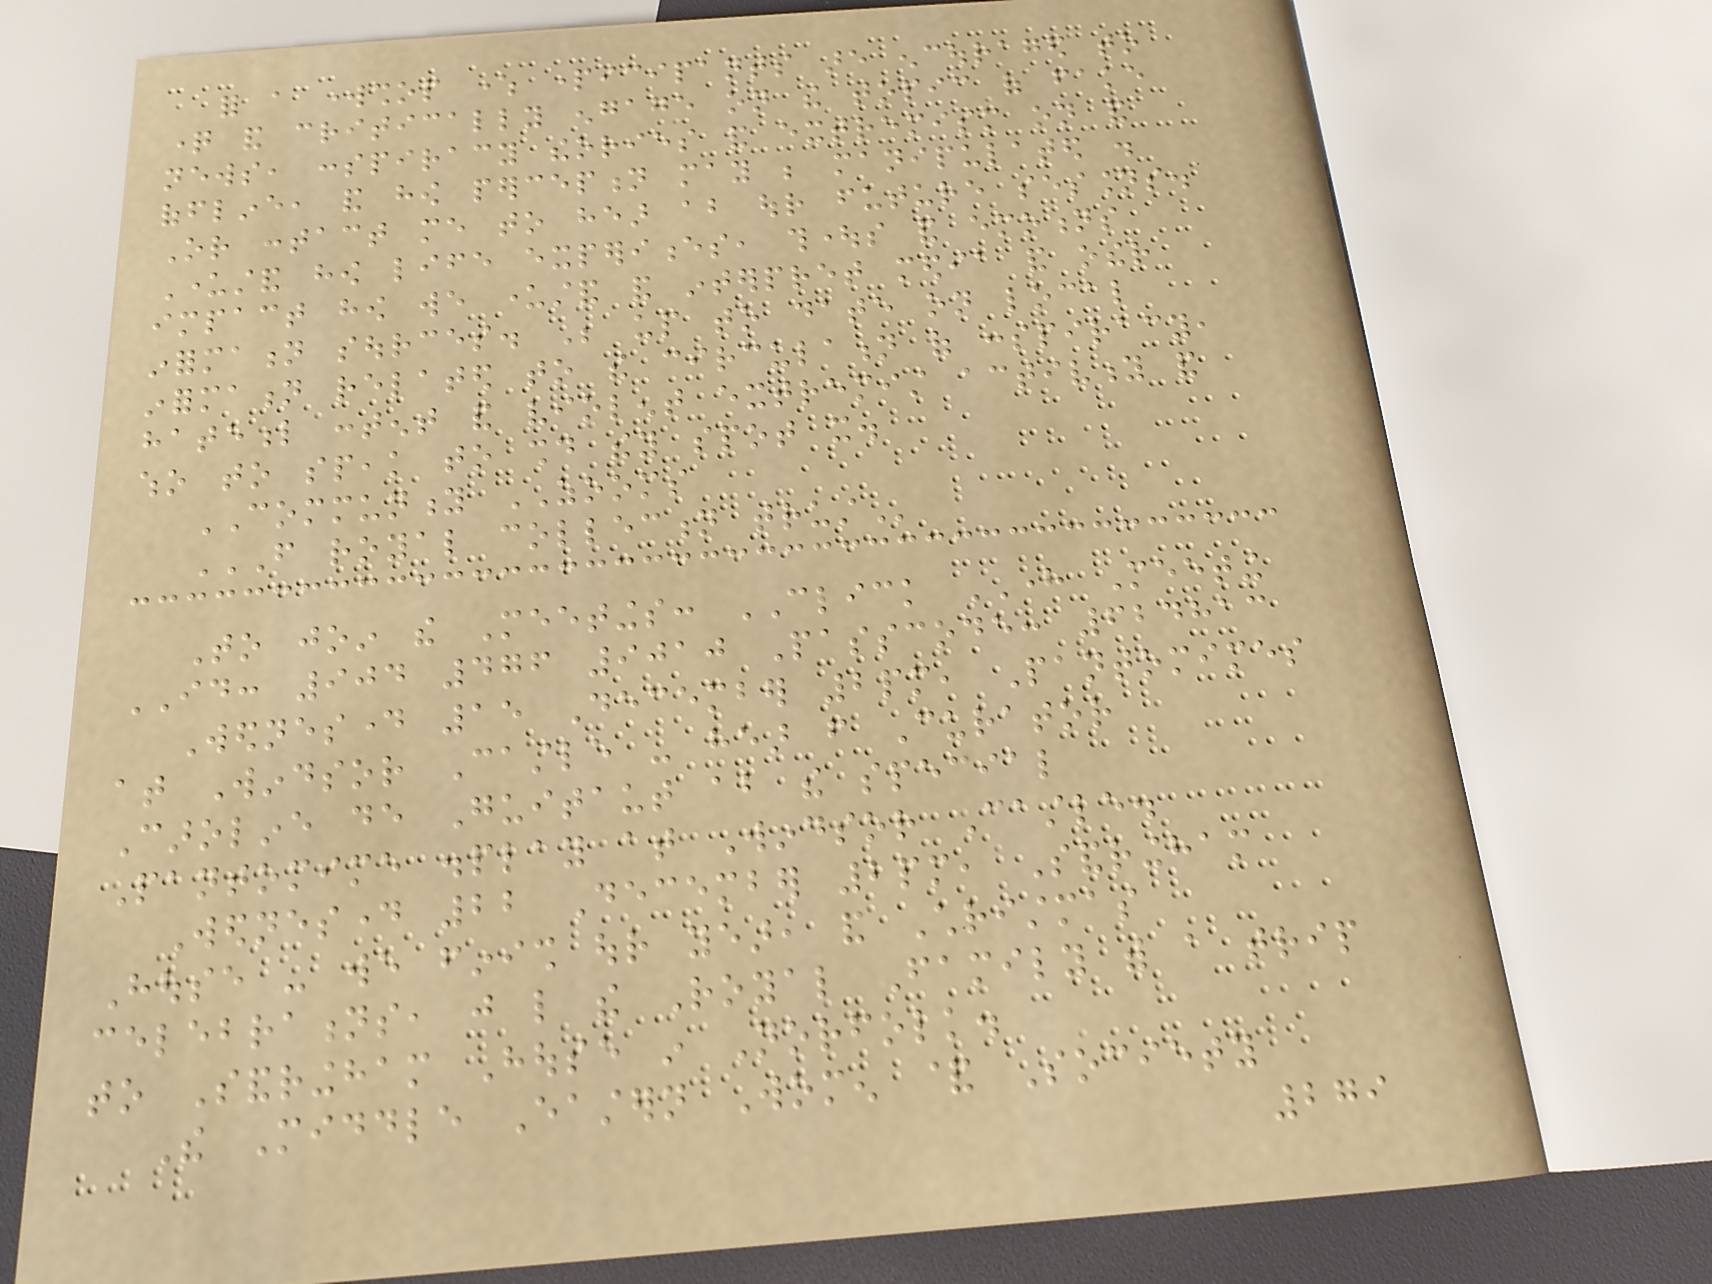for a workshop where participants are encouraged to
question and critically engage on the topic of fake
news, conspiracy theories and extremism on and
offline, and how perception may be manipulated .
Or contact me to hear about our future sessions.
Understand how life experiences, thoughts and emotions
impact how we understand and interpret media and other
information sources. Be up to date on local
information related to the circulation of conspiracy,
hateful content and violent extremist activity and
who to speak to should they spot it.
COMMUNITY ZOOMS
FROM ROYAL COLLECTION TRUST
To join the Meetings: CLICK HERE Meeting
ID: 904 476 9010 Passcode: 624813
Wednesday 15 December 2pm, Pantomimes
at Windsor Castle - hear from Curator
Caroline de Guitaut about the special
Pantomime display at Windsor Castle.
Wednesday 22 December 2pm, Sandringham
House - we finish our year, and Christmas
celebrations, just like the Royal Family with a trip
to Sandringham House in Norfolk.
The Middle Eastern Women & Society
279
